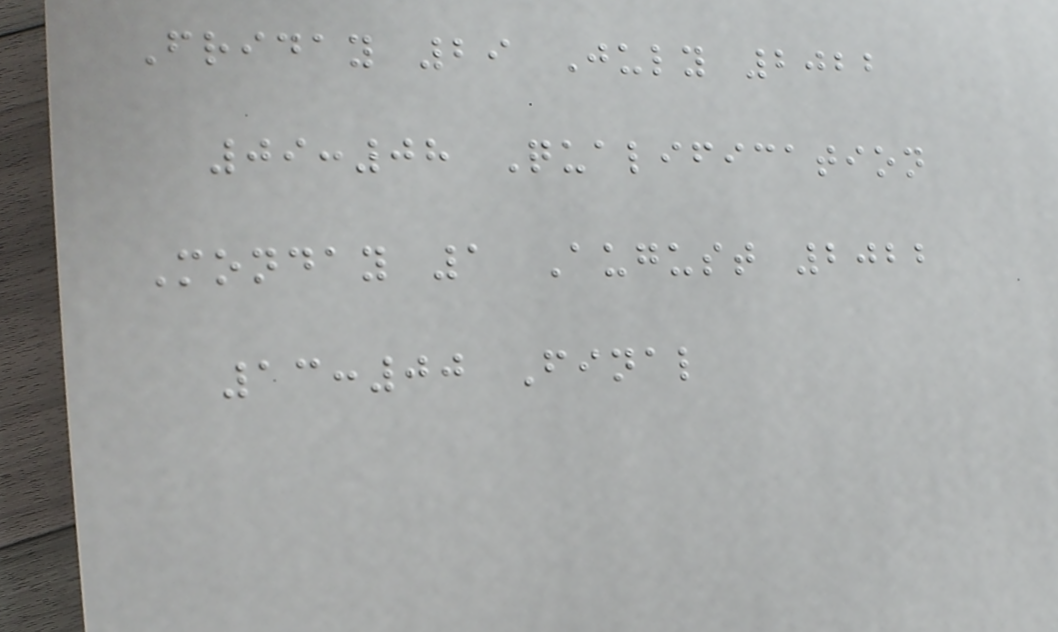Friday 29 July 2022
09:08 Qualification
Monday 1 August 2022
13:00 Final
